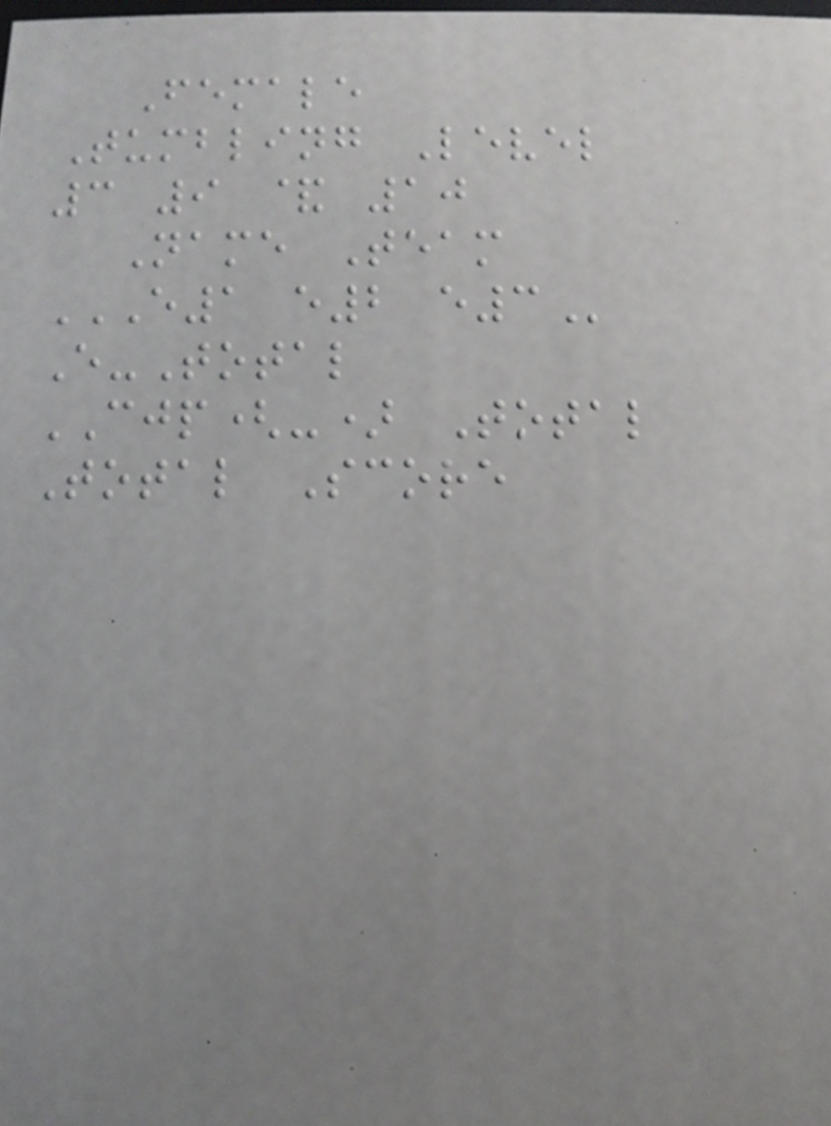Female
Tumbling Level
3 9 & 10
Name Team
E1 E2 E3
E-Total
CJP(-) Total
Total Score
